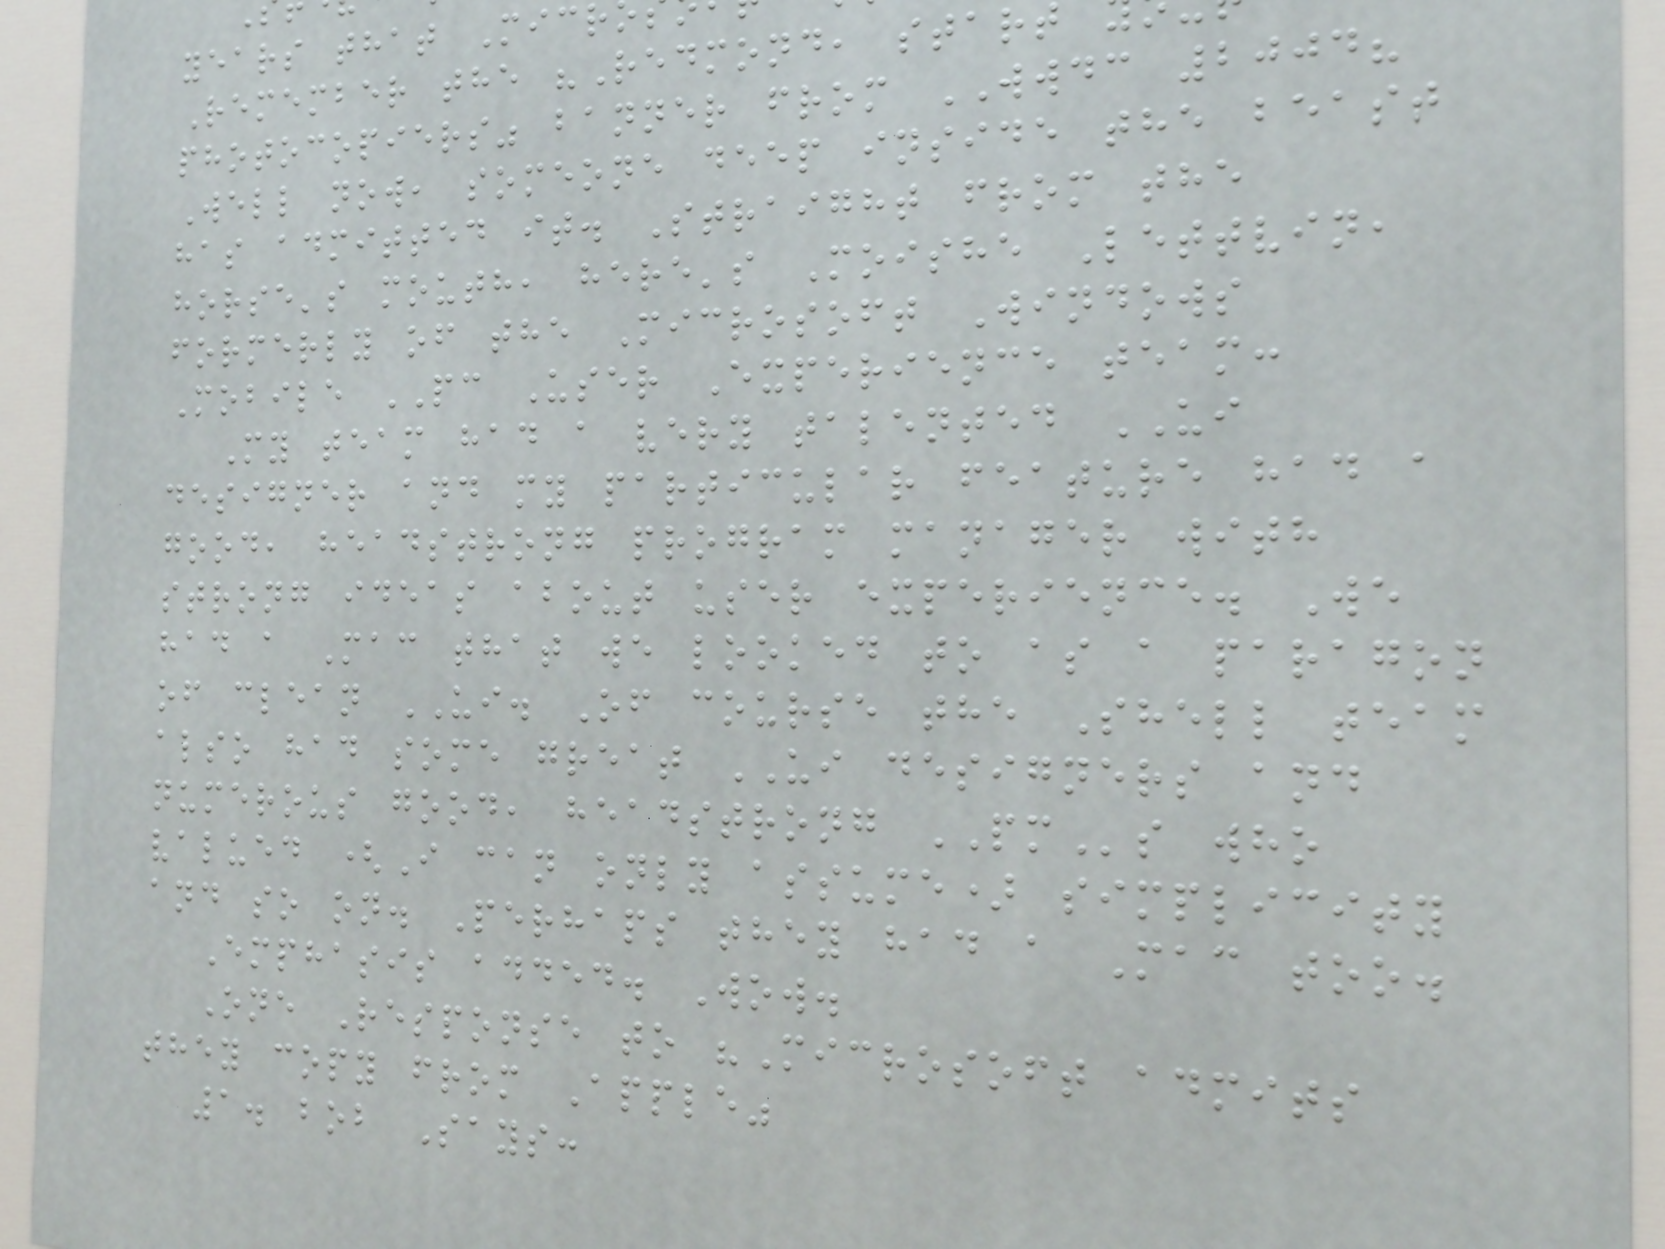years that Micr
Remember the "Redmond, start
photocopiers" banner from WWDC 2004?
Well now, someone deep inside the beast
has admitted it. Straight from the
horse's mouth, here's Moishe Lettvin,
formerly of the Microsoft Windows
Mobile PC User Experience team:
My team had a very talented UI
designer and my particular feature had a
good, headstrong program manager with
strong ideas about user experience. We
had a Mac that we looked to as a paragon
of clean UI. Of course the Shell team
also had some great UI designers and
numerous good, headstrong PMs who
valued (I can only assume) simplicity
and so on. Perhaps they had a Mac too.
Emphasis added. Wow.
One Response to "Microsoft admits
they copy from Apple"
1. bob Says:
